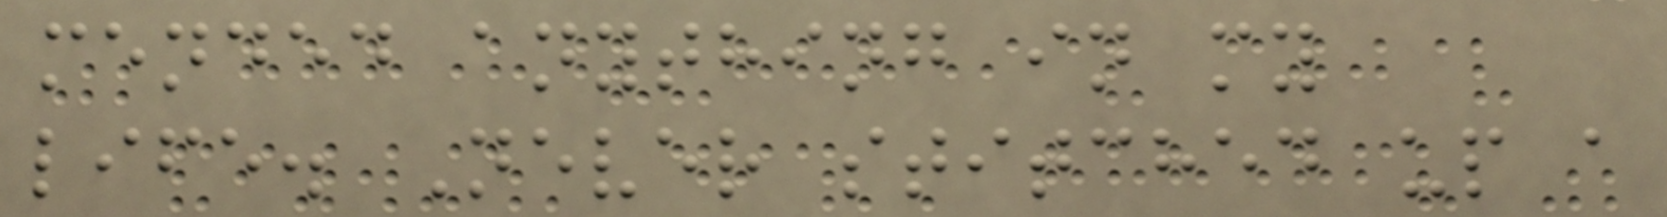mended anything in my
life. Never stitched up a
